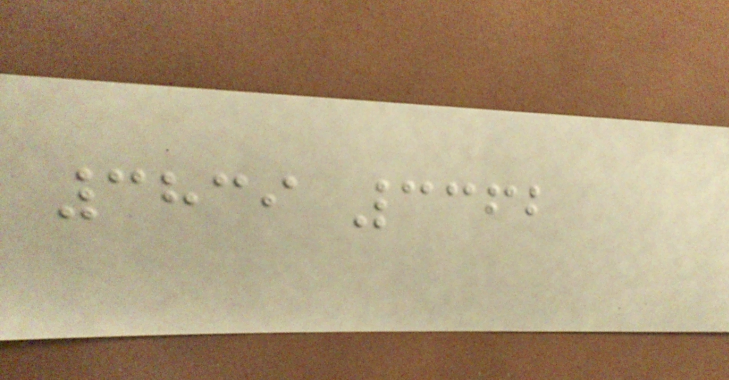3839 3362
